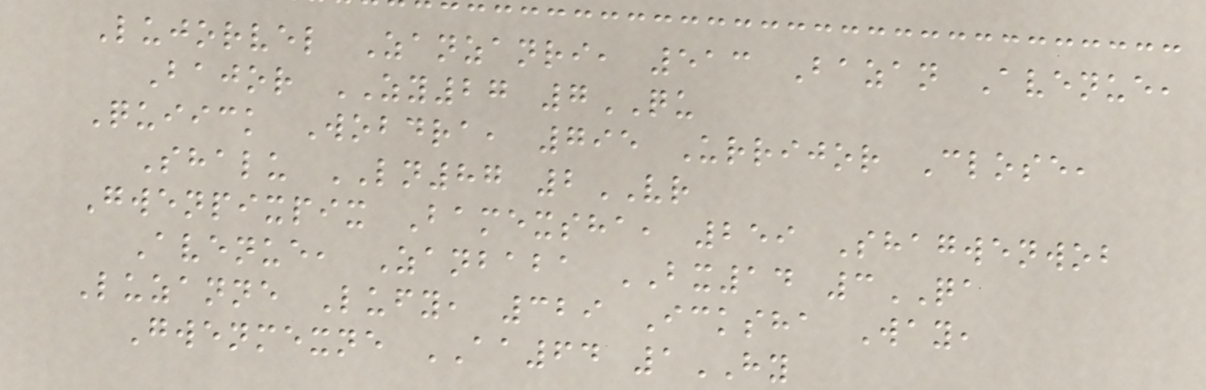Lujorvel Zanzanri, 513 Bazan Avenue,
Bajor ZY27 7QU
Quiick Wobdra, 795 Urrijor Close,
Shalu LN87 2VR
Gwenpixpix Bamexsha, 259 Shagwenwob
Avenue, Zanbaba BX14 3QA
Luzanne Lufy, 329 Icksha Way,
Gwenmexne AA64 1HY
